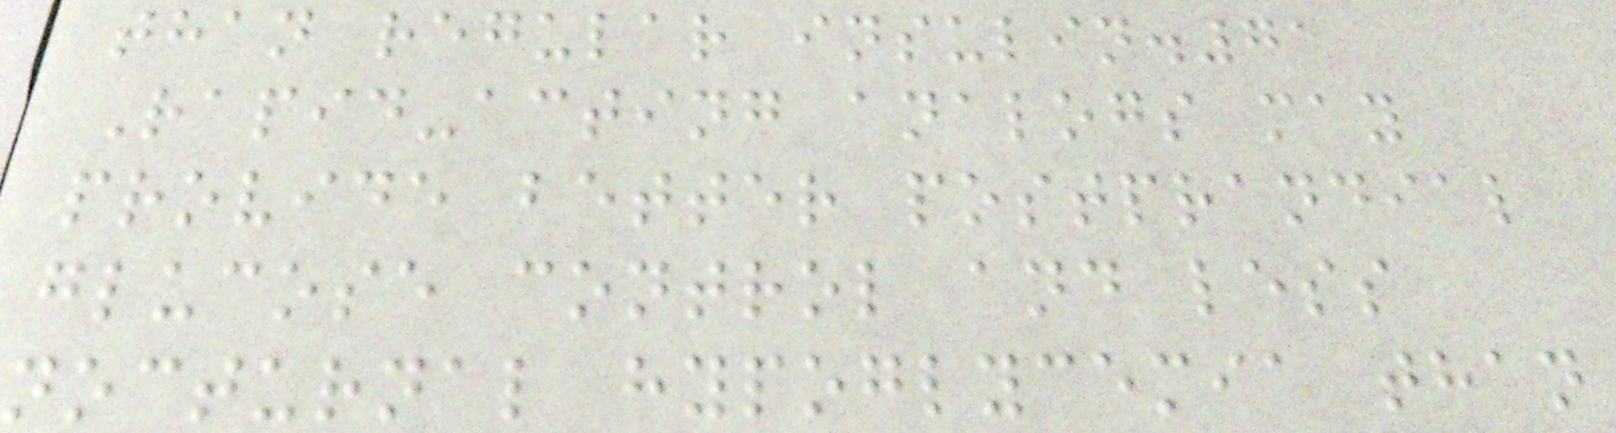than regular insulin.71
Rapid-acting analogs may
provide better postprandial
glucose control and less
nocturnal hypoglycemia than
